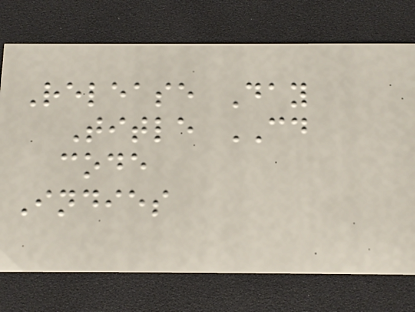Release Day
Title CD
code
Indies
